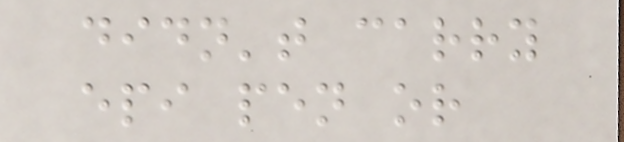didn't carry
epi pen or
